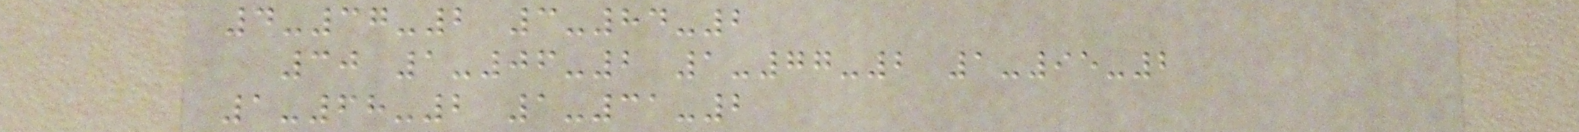4-37-2 3-84-2
30 1-06-2 1-77-2 1-95-2
1-68-2 1-31-2
